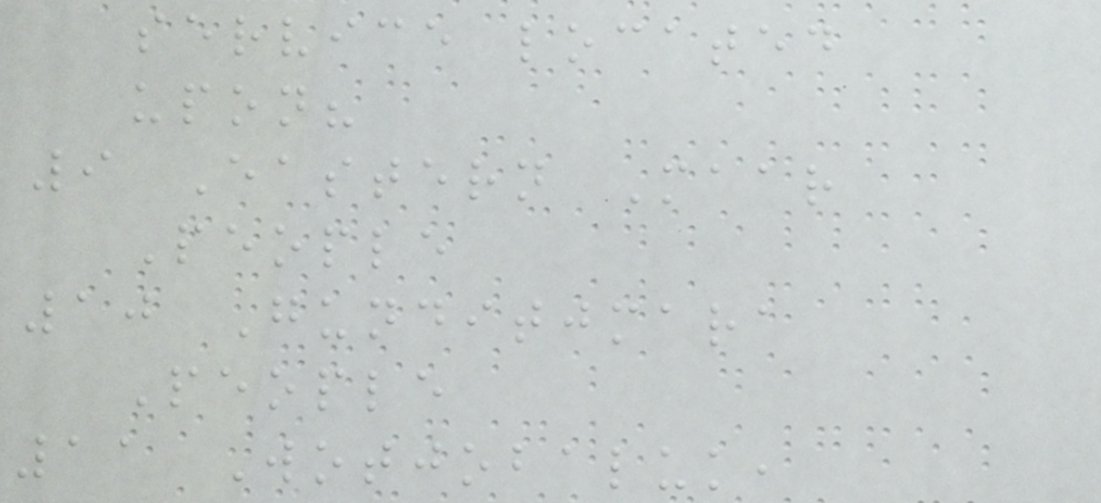service located
upon?
9 Eastern Maar
People
10 Gunditjmara
People
11 Wotjobaluk,
